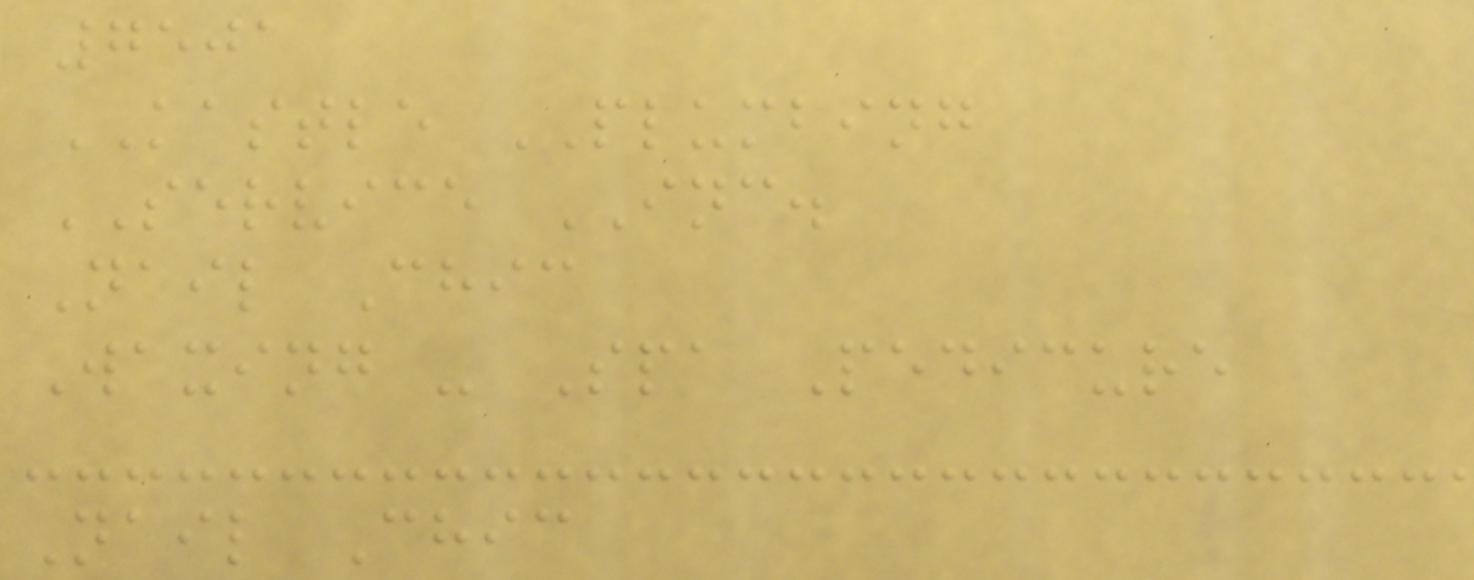7501
KASTLE PLUMBING
SERVICE INC.
Nail Chic
Waxing - Spa Pedicure
Nail Chic
